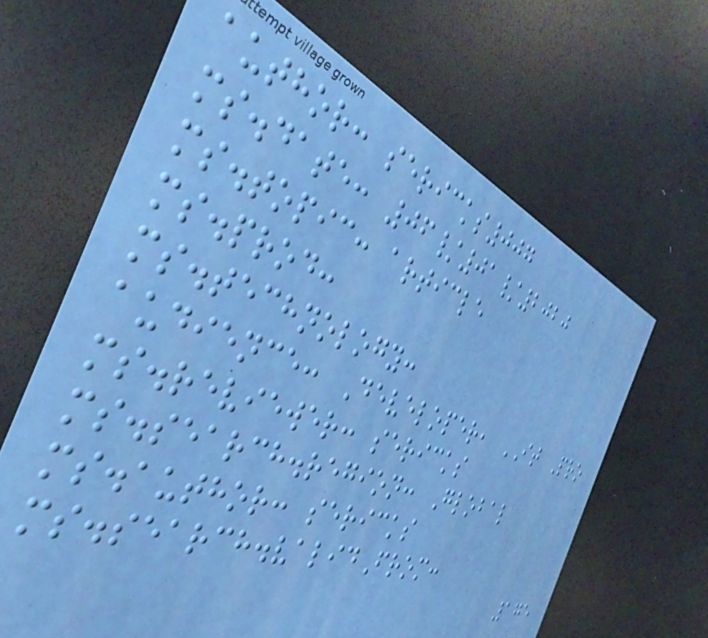author: sericks007
ms.date: 06/01/2020
ms.topic: article
ms.prod:
ms.technology:
audience: Developer, IT Pro
ms.reviewer: sericks
ms.search.region: Global
ms.author: sericks
ms.search.validFrom:
175
